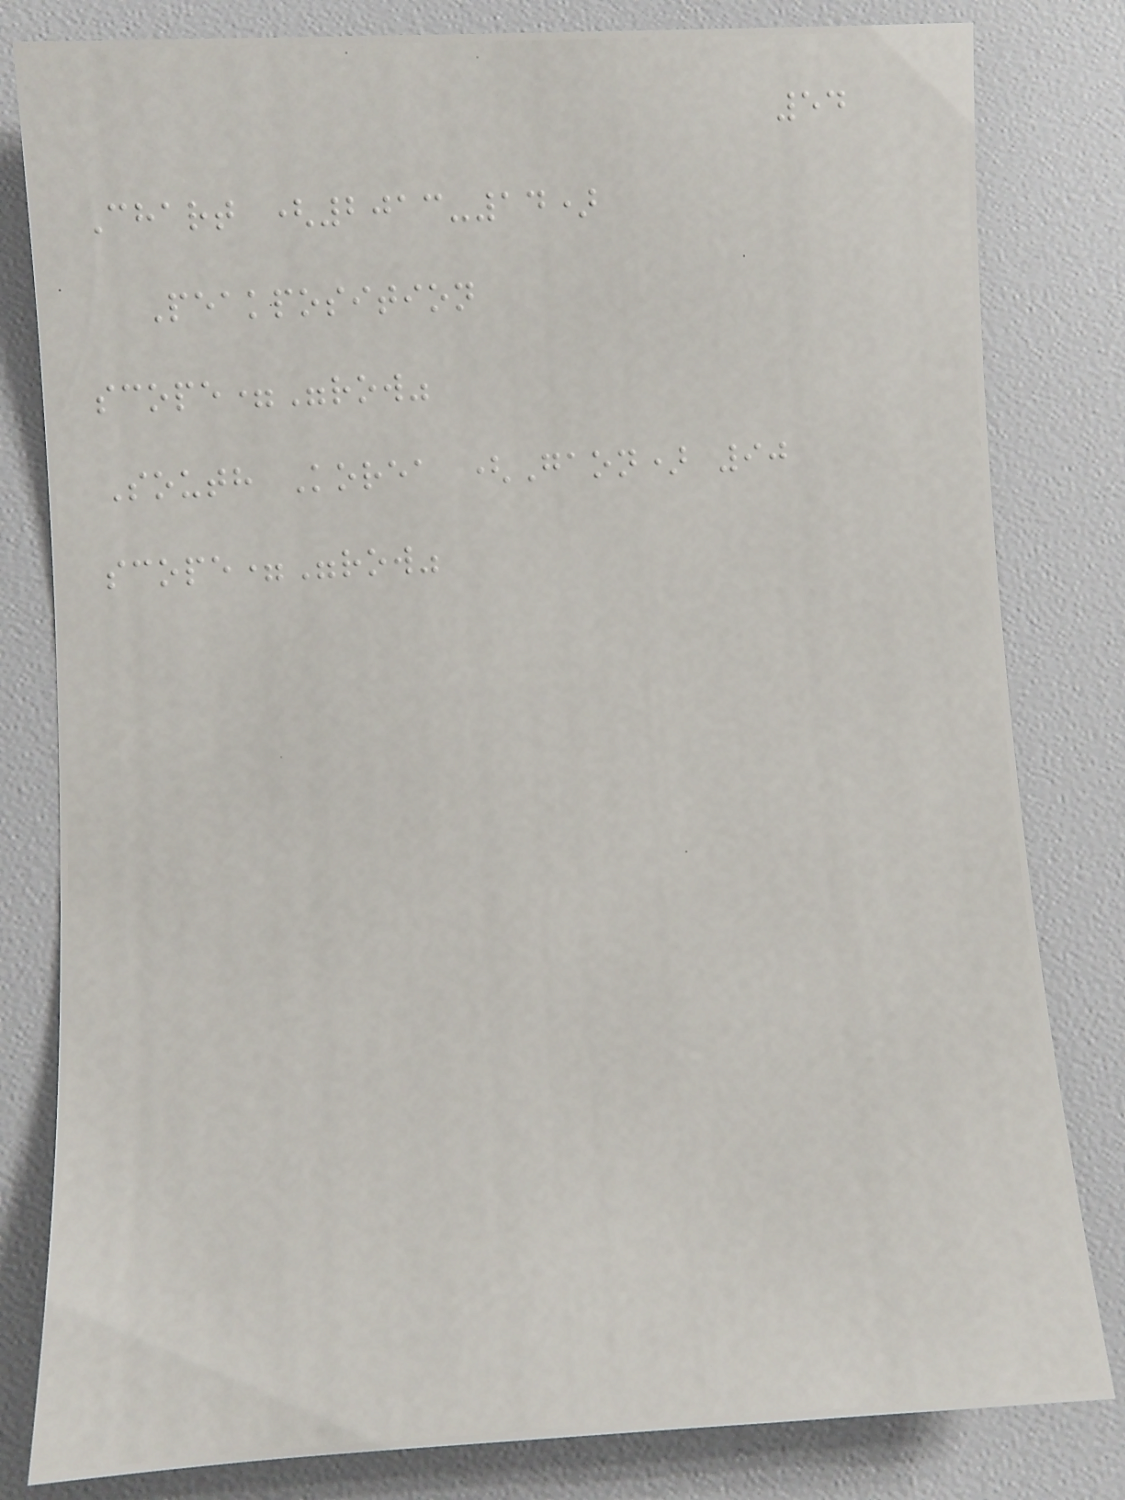54
Chart (2013-14)
Peakposition
scope="row"
South Korea (Gaon) 90
scope="row"
